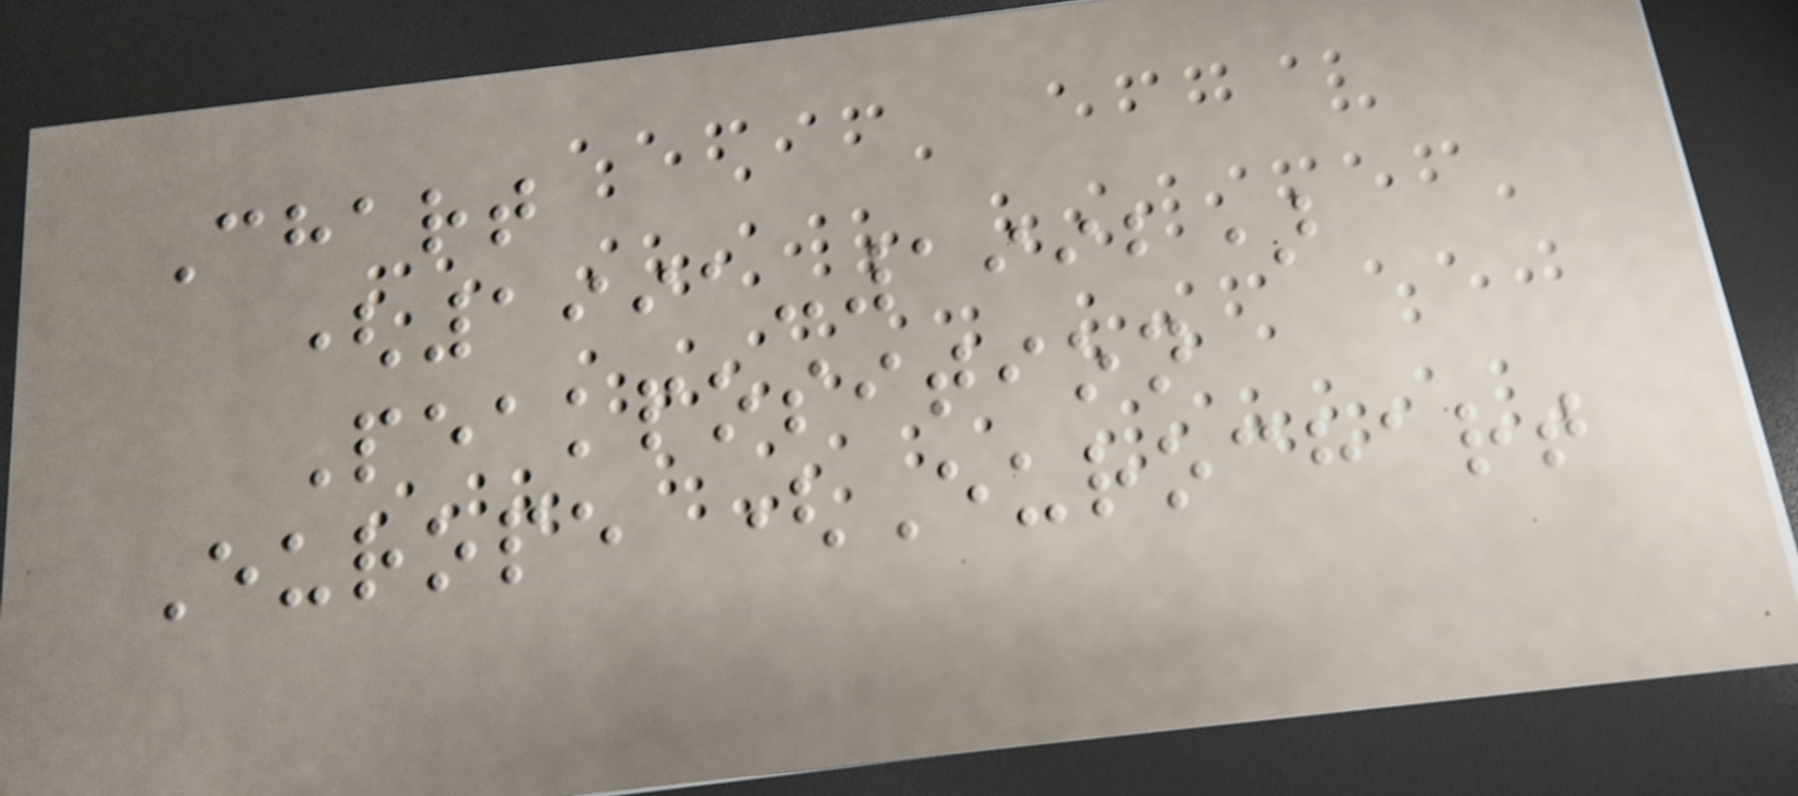Chart
(1991-1992)
Peakposition
Europe (Eurochart
